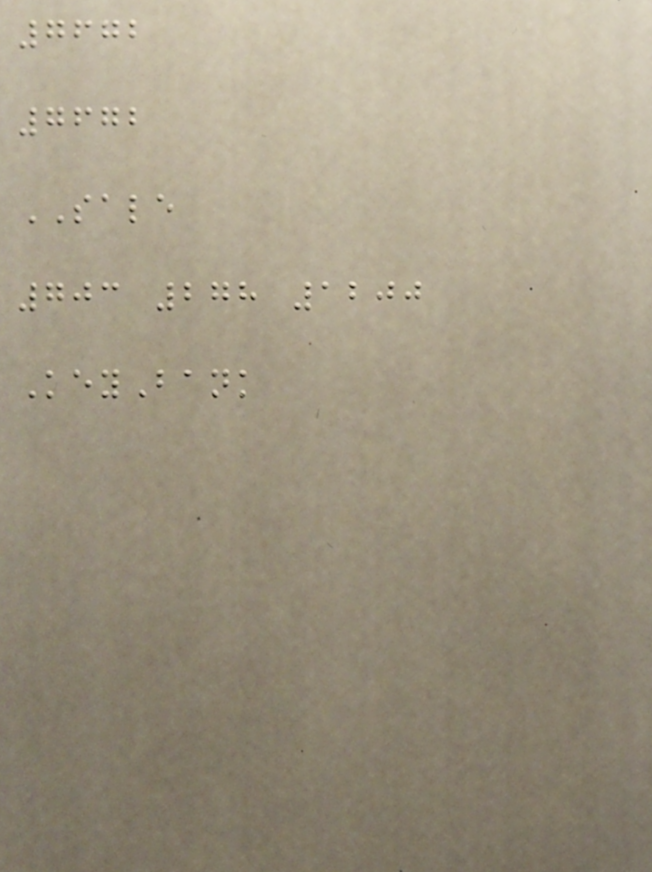7672
7672
SALE
703 278 1200
KeyBank
